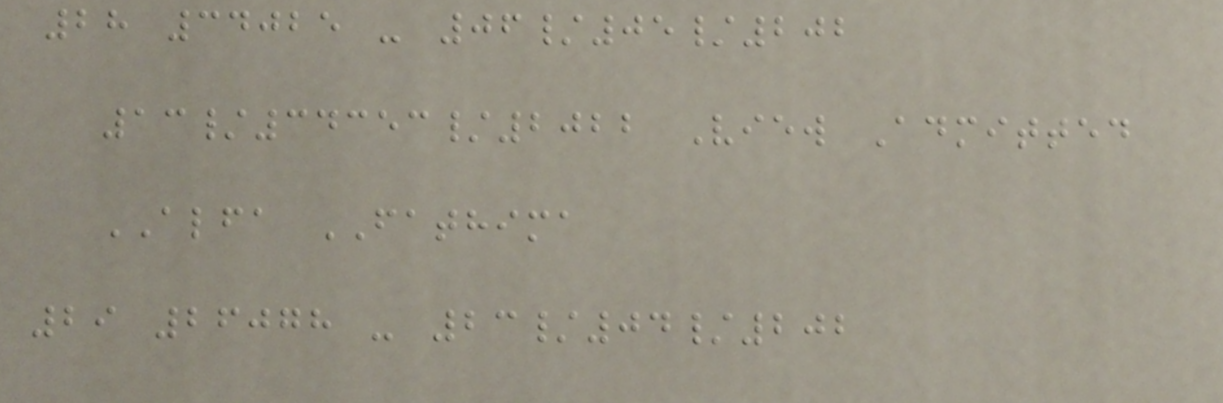28 34025 - 06/05/202
13/34353/2022 View Admitted
ALFA FATHIMA
29 26078 - 23/04/202
